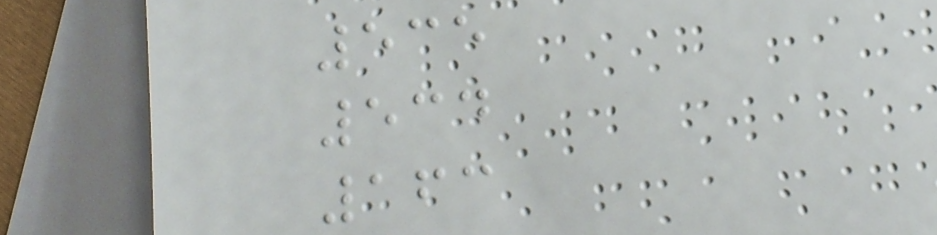535
534
163
